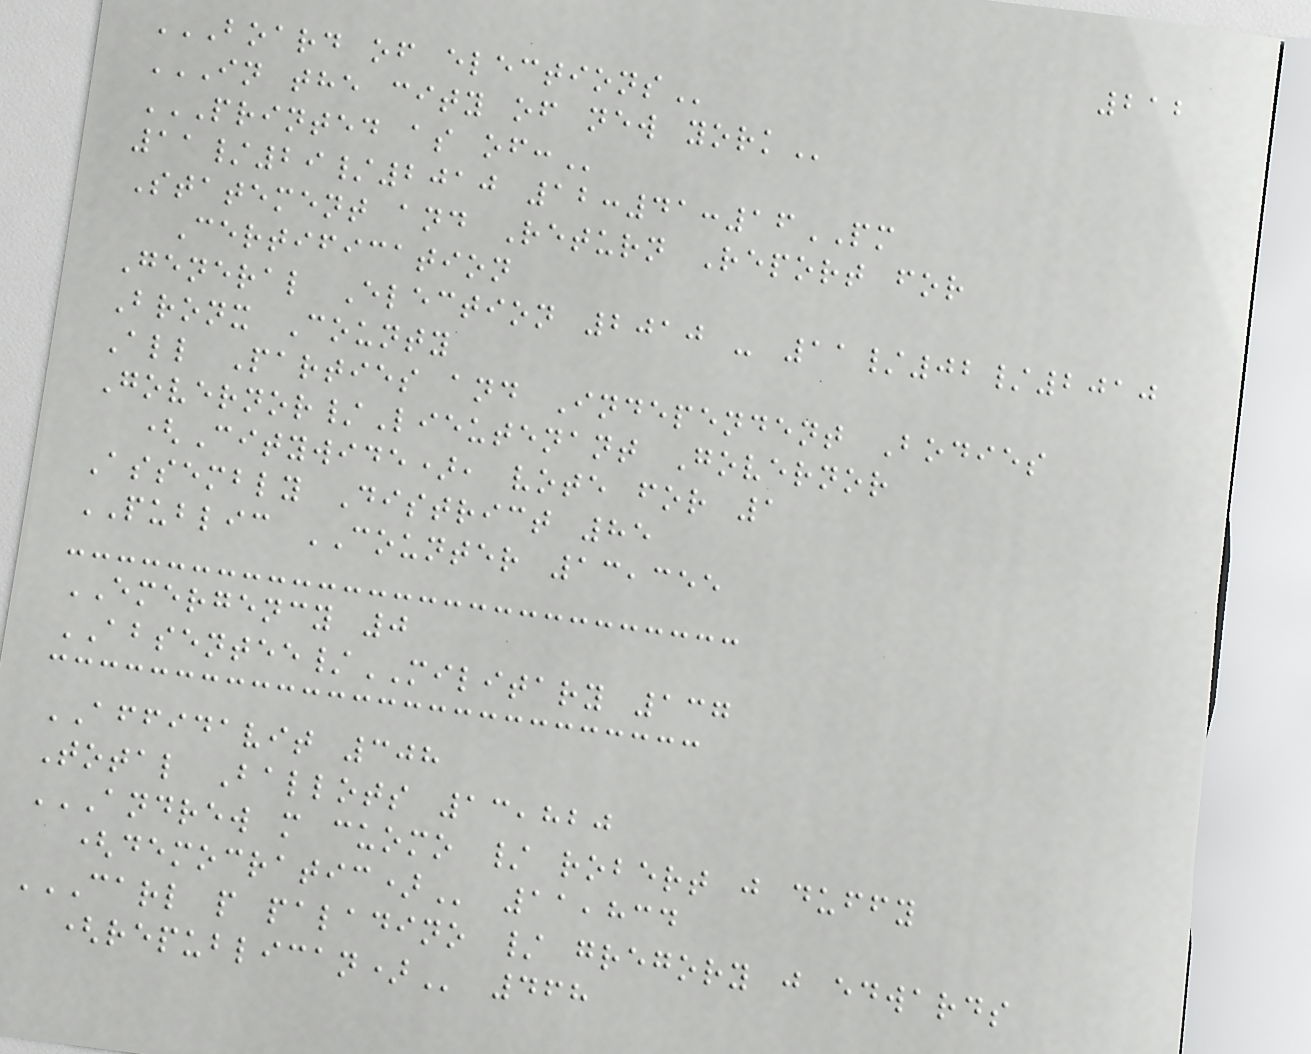212
BOARD OF ELECTIONS
IN THE CITY OF NEW YORK
PRINTED AS OF:
11/29/2010 12:41:16PM
Statement and Return Report for
Certification
General Election 2010 - 11/02/2010
Bronx County
All Parties and Independent Bodies
Governor/Lieutenant Governor
(Citywide), vote for 1
Assembly District 85
PUBLIC COUNTER 13,355
EMERGENCY 0
ABSENTEE/MILITARY 137
AFFIDAVIT 308
Total Ballots 13,820
ANDREW M CUOMO / ROBERT J DUFFY
(DEMOCRATIC) 11,834
CARL P PALADINO / GREGORY J EDWARDS
(REPUBLICAN) 468
